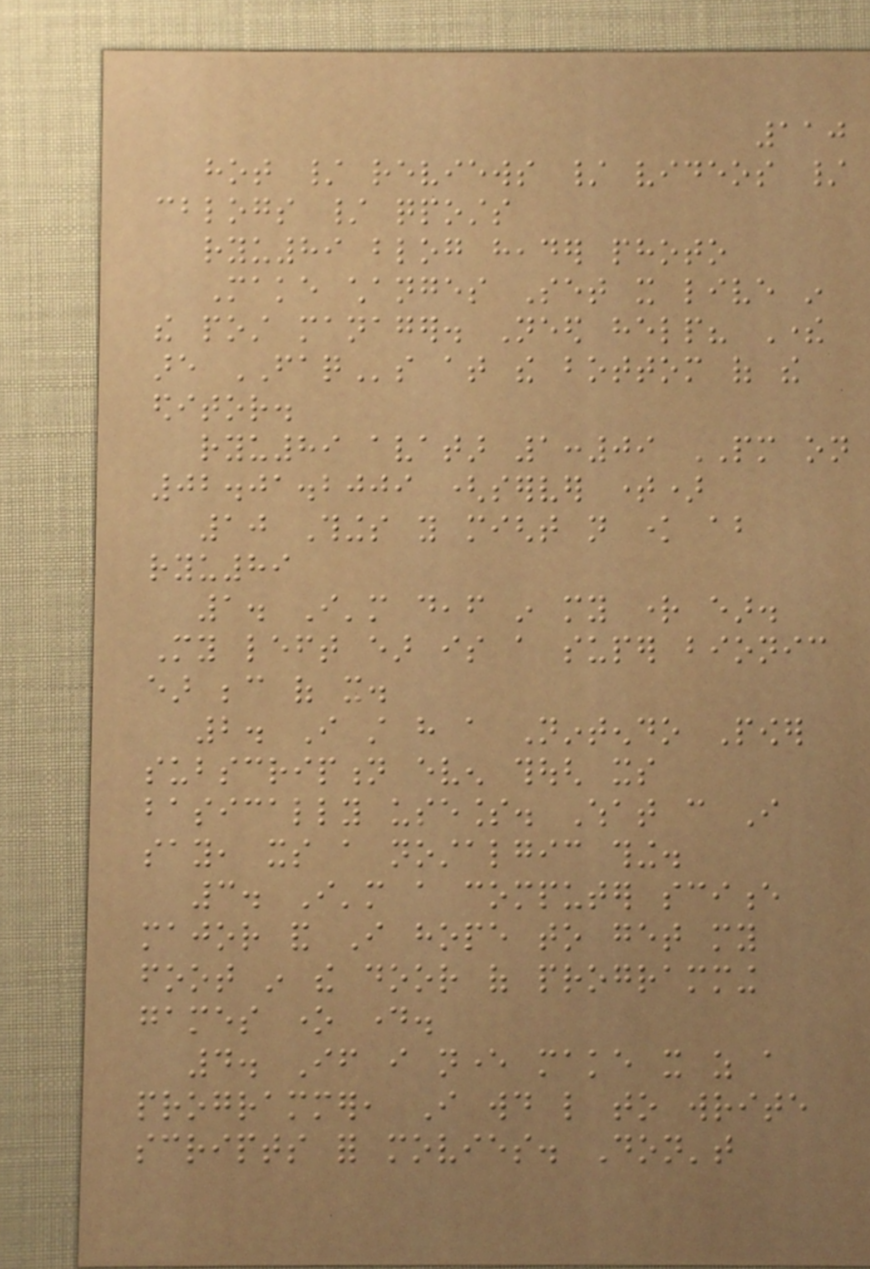110
hot / reviews / videos /
cblogs / qposts
ryu89 blog header photo
Make changes Set it live in
the post manager. Need help? There
are FAQs at the bottom of the
editor.
ryu89 avatar 1:09 PM on
02.01.2009 (server time)
10 Things you might not know about
ryu89
1. I'm deaf in my right ear.
My left ear is a super bionic
ear because of it.
2. I still have a Nintendo Power
subscription even though its
basically useless. What can I
say, its a nostalgic thing.
3. I'm a computer science
major and I hope to get my
foot in the door of programming
games one day.
4. If i never make it as a
programmer, I would like to write
scripts for movies. Don't
